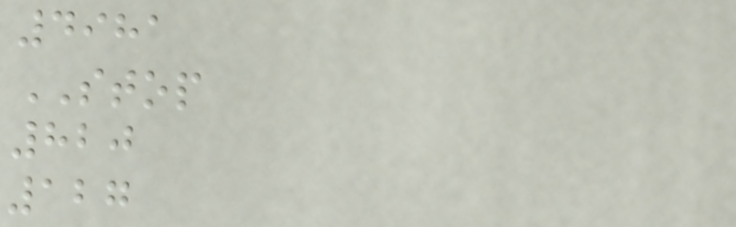4981
STOP
820
127
